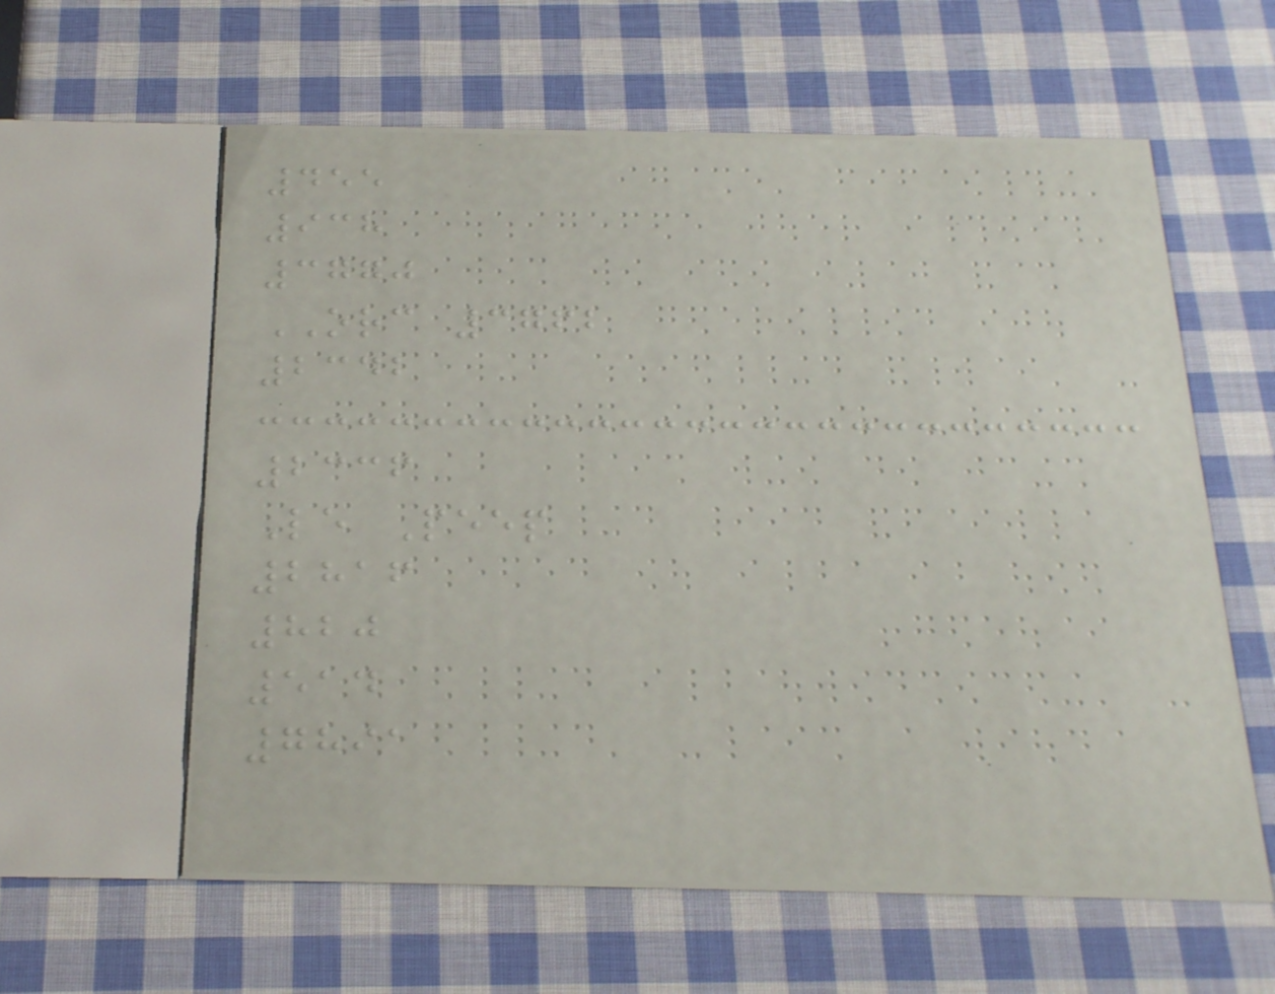455
938
3770
ORC 3762
2342
2336
Le Peep
2816
820
514
7891
